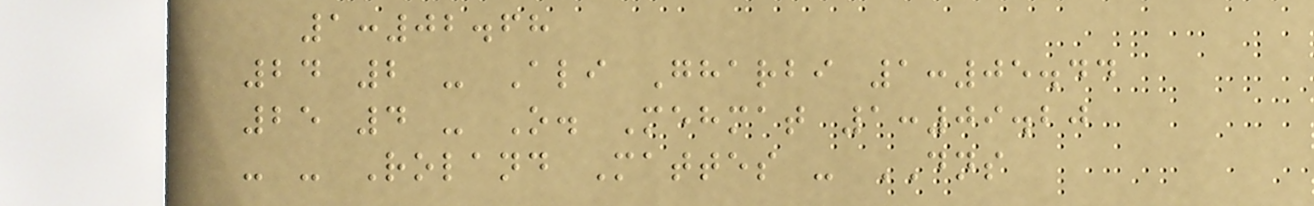1:02.68
24 2 - Ali Gharbi 1:05.44
25 4 - O. Mehmat 1:09.20
- - Roland Mattes - DNS
